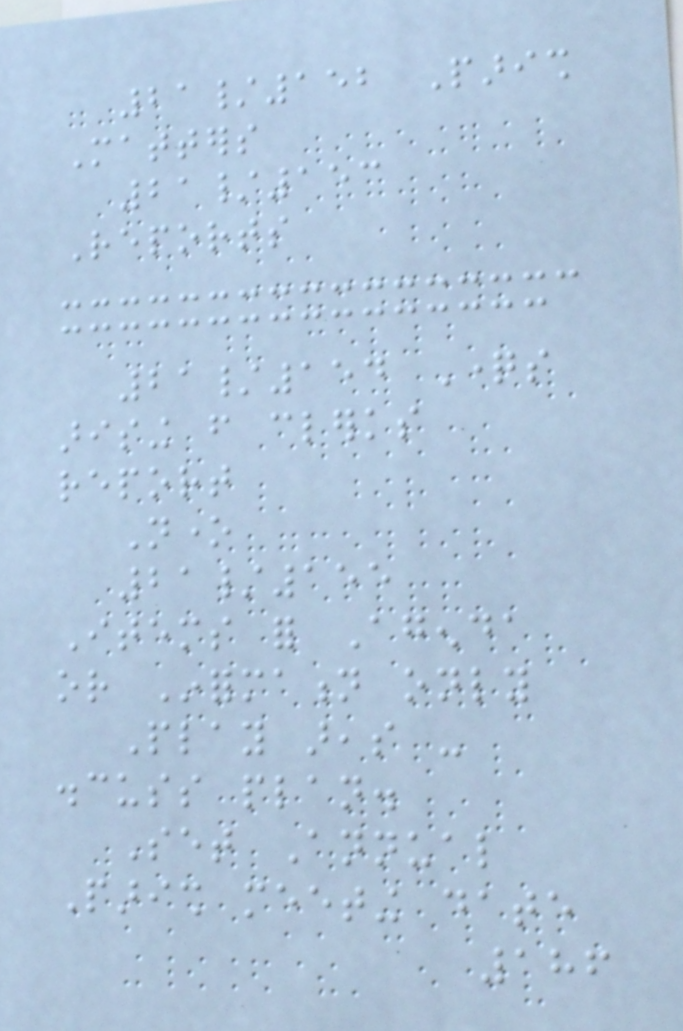21/152 Parish
Matters
21/153
Reports
21/154 Questions
arising from clerks
report
None
21/155
Items for Agenda
or Information only
Play areas -
discuss plan.
Set Annual
Parish meeting date
186
